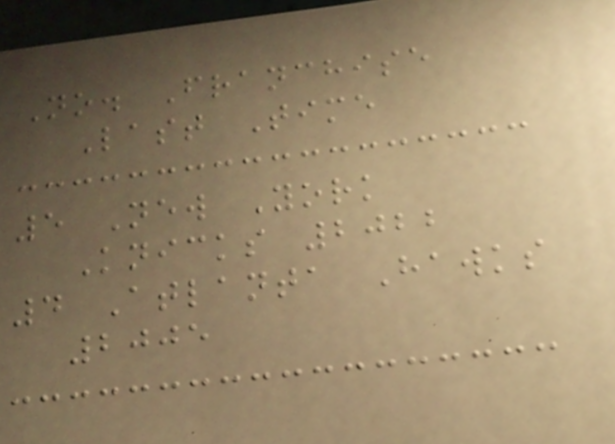No. Franchise
Last Time
5 New York
Knicks 2022
4 Atlanta Hawks
2005
